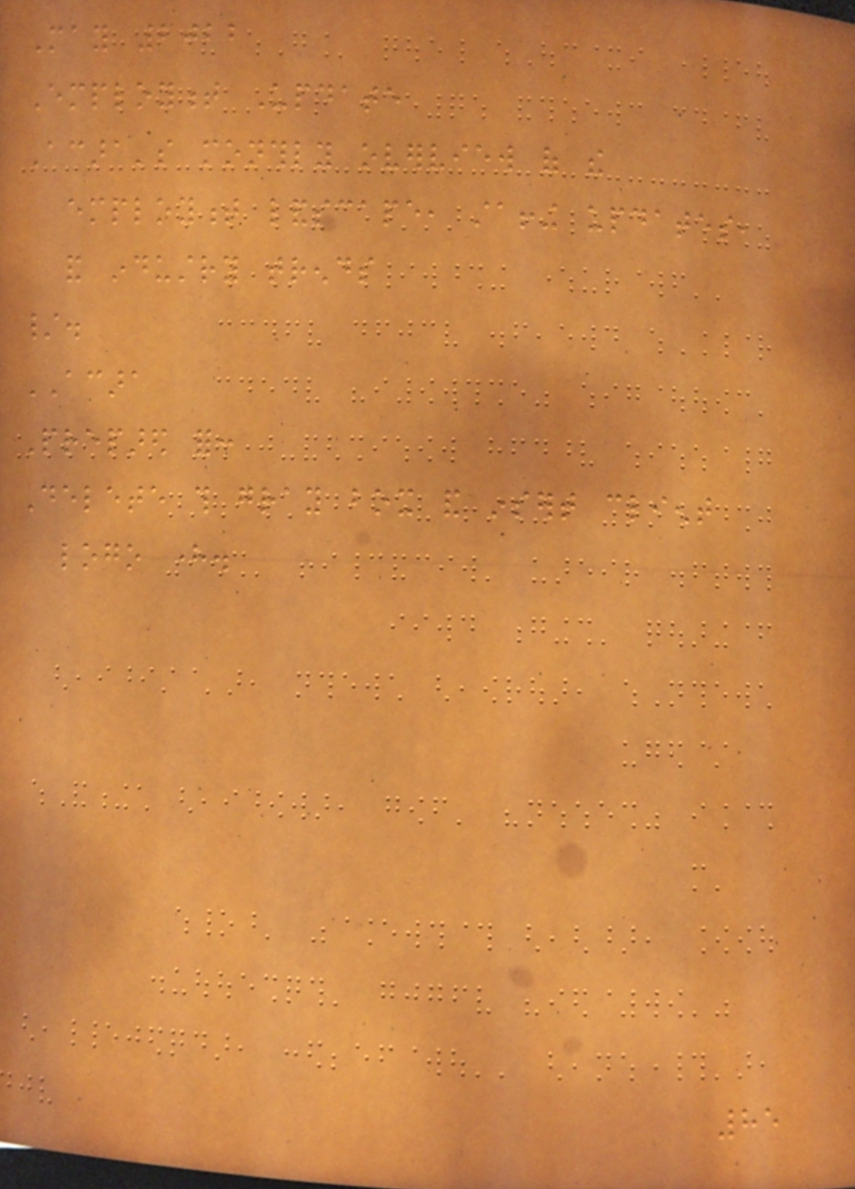May 2022
Employment Update
Acara's monthly overview of the
employment landscape, staffing updates,
and industry trends
/.
ACARA
Prepared for:
Delete this gray box and insert client
logo here.
85
